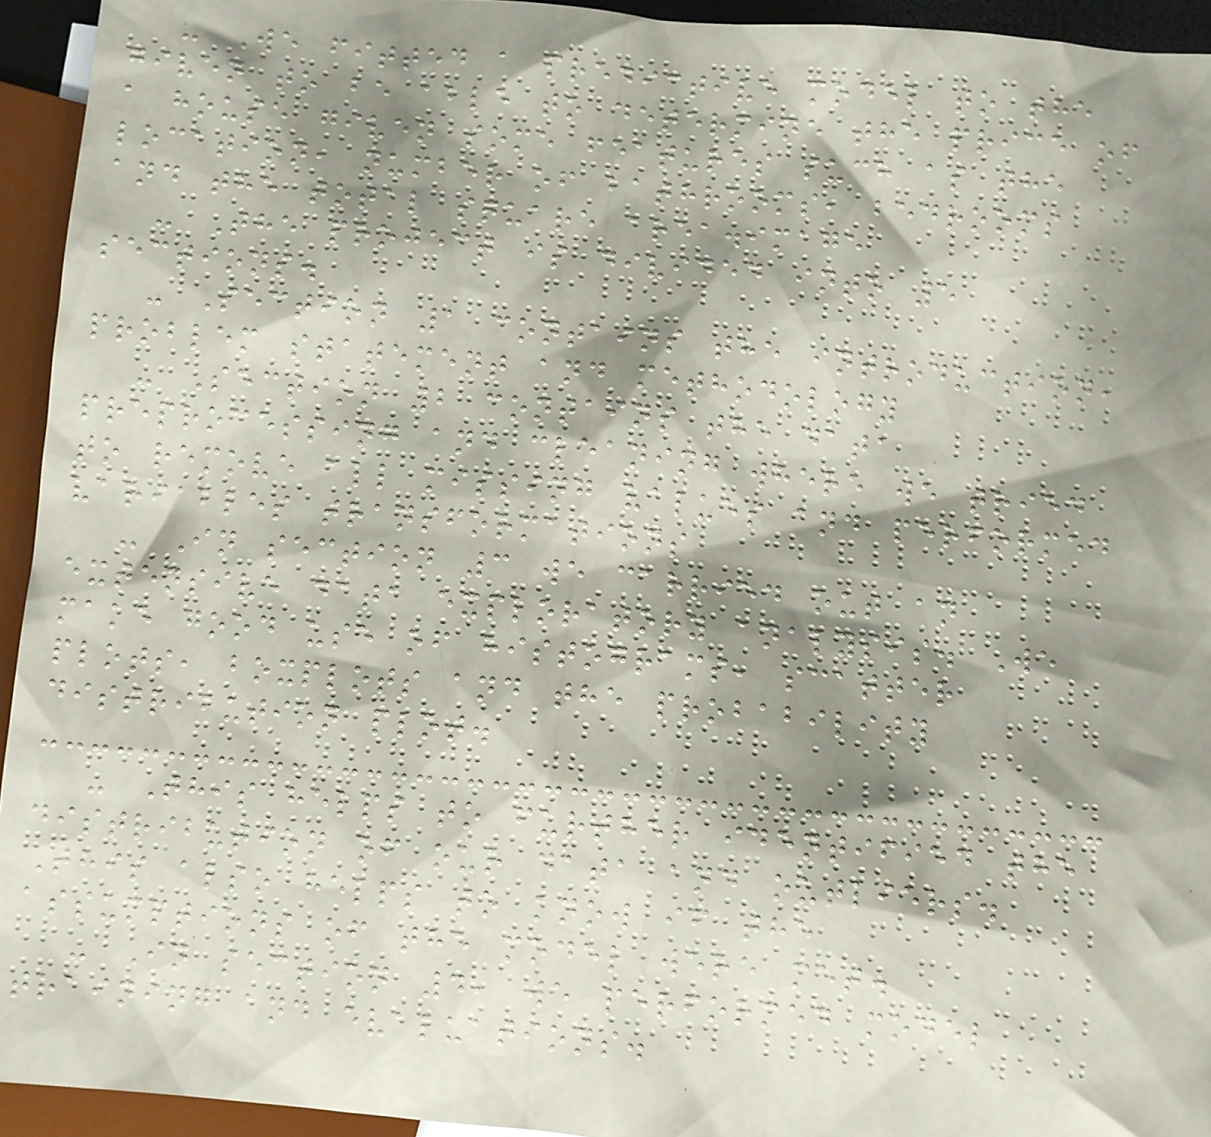- We fitted a predictive model to the
given to be able to determine the price of
a house given some features such as the
location, number of bathrooms, bedrooms
and the total square area.image
- The project is divided into 5
sections.
- Section 1 contains the introduction,
problem statement and methodology
- Section 2 contains the data
preprocessing and cleaning where we tried
to remove all missing values and performed
variables transformations
- In section 3 we carried out an
extensive data exploratory analysis. We
make good use of histograms, scatter
plots, boxplots and the probability
distribution plot.
- This helps to further identified the
distribution of our data and outliers.
This also helps to know if the
assumptions of the model were met.
- In section 4, we performed model
training and evaluations.
